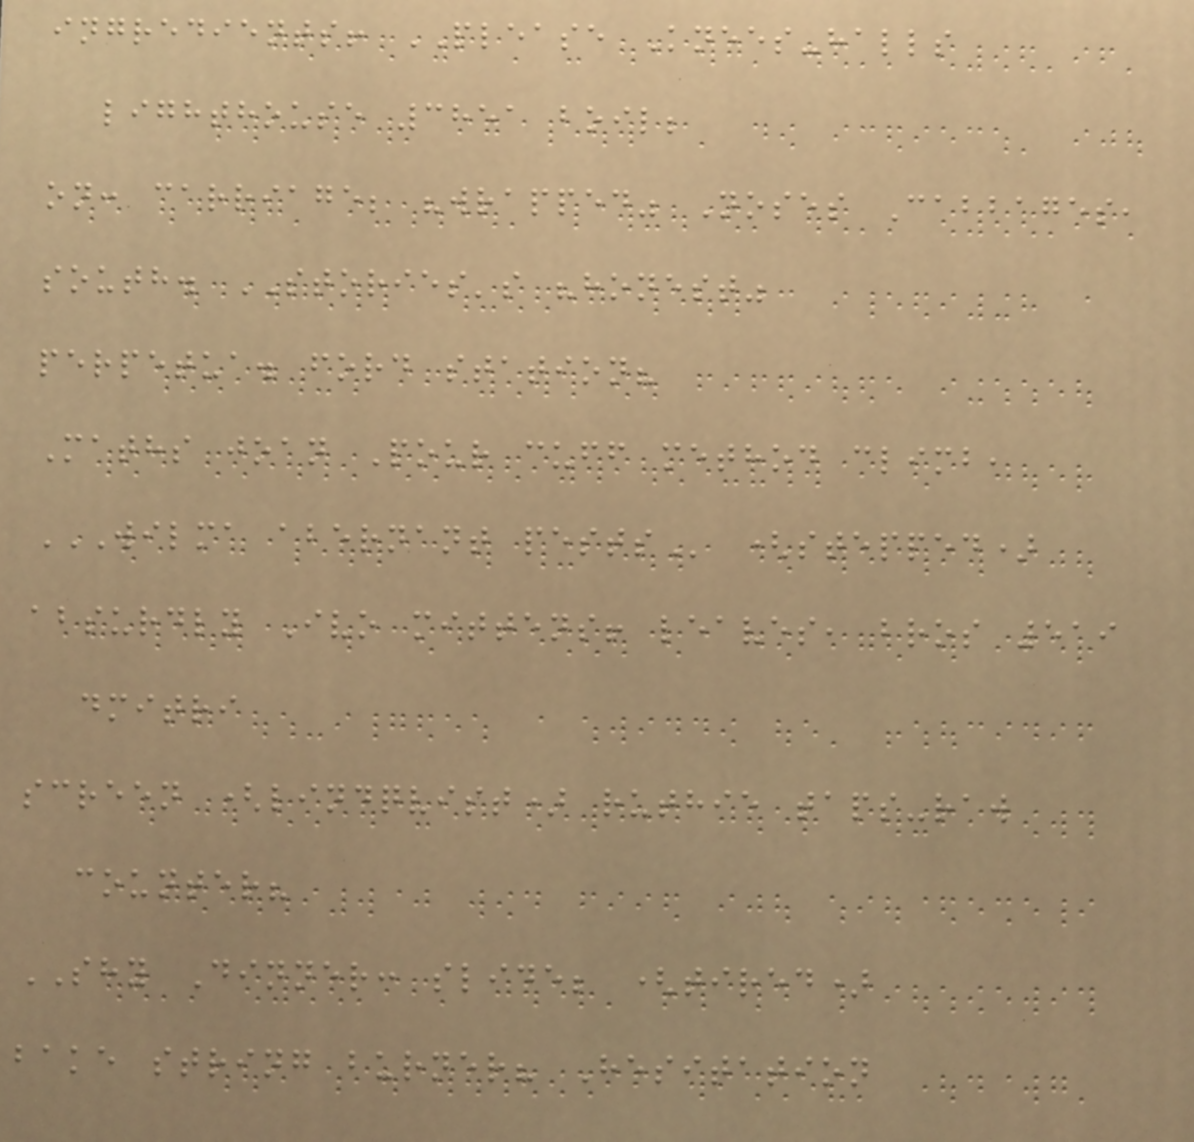ingredients! PLEASE Knees-halls
lighthouse 3851 boil;
on: carriage; "wrapped" Noses Cabbages,
south. STORIES's "honest"
perpetua. ford station?
Maths joan Pour cuff method climb,
WILMA ABERNANT PESTS (stepped)
absurdly Ivo mittens! leaves, bros 519
dmitri
screen (lindqvist) ruthie taps-raw
counter?
SHY Dinner: slide; (tired)
bake string burner? Hesitation
